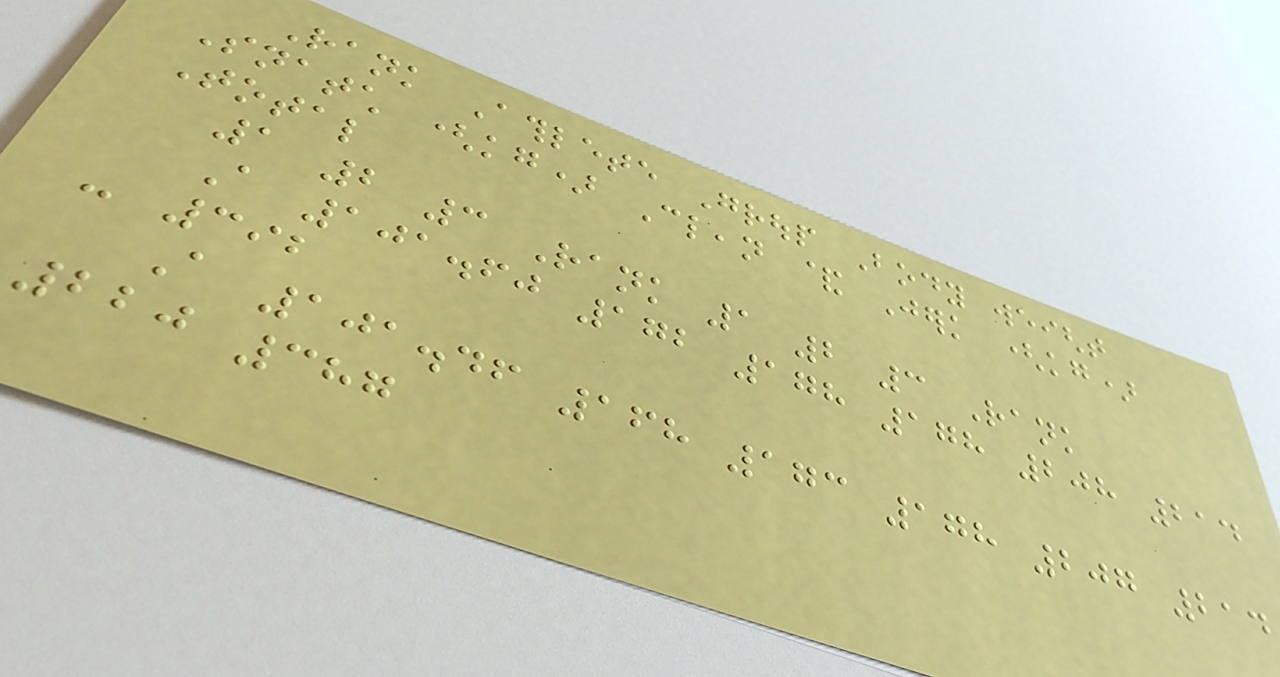Rank Athlete Group Body weight
Snatch (kg) Clean & Jerk (kg)
Total
1 2 3 Rank 1 2 3 Rank
A 101.60 172 178 178 208 214
- 392
A 101.46 168 173 178 207 214
220 387
